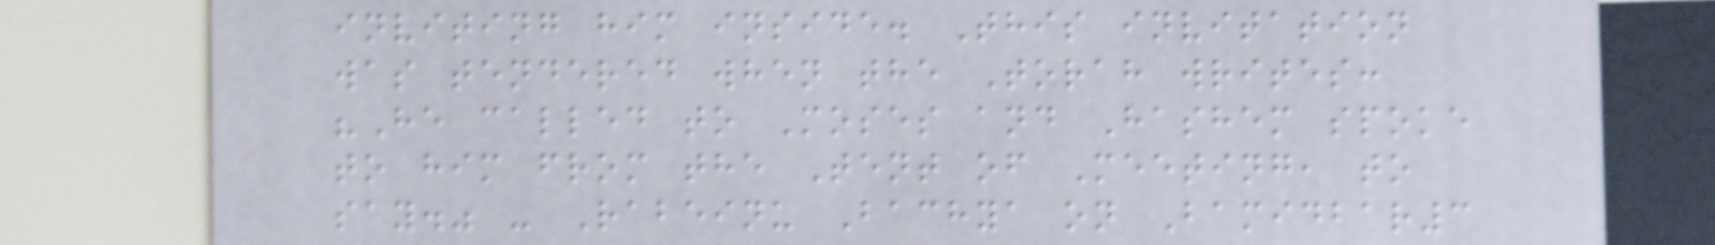inviting him inside. This invitation
was tendered when the Torah writes:
"He called to Moses and Hashem spoke
to him from the Tent of Meeting, to
say." - Rabeinu Bachya on Bamidbar3
